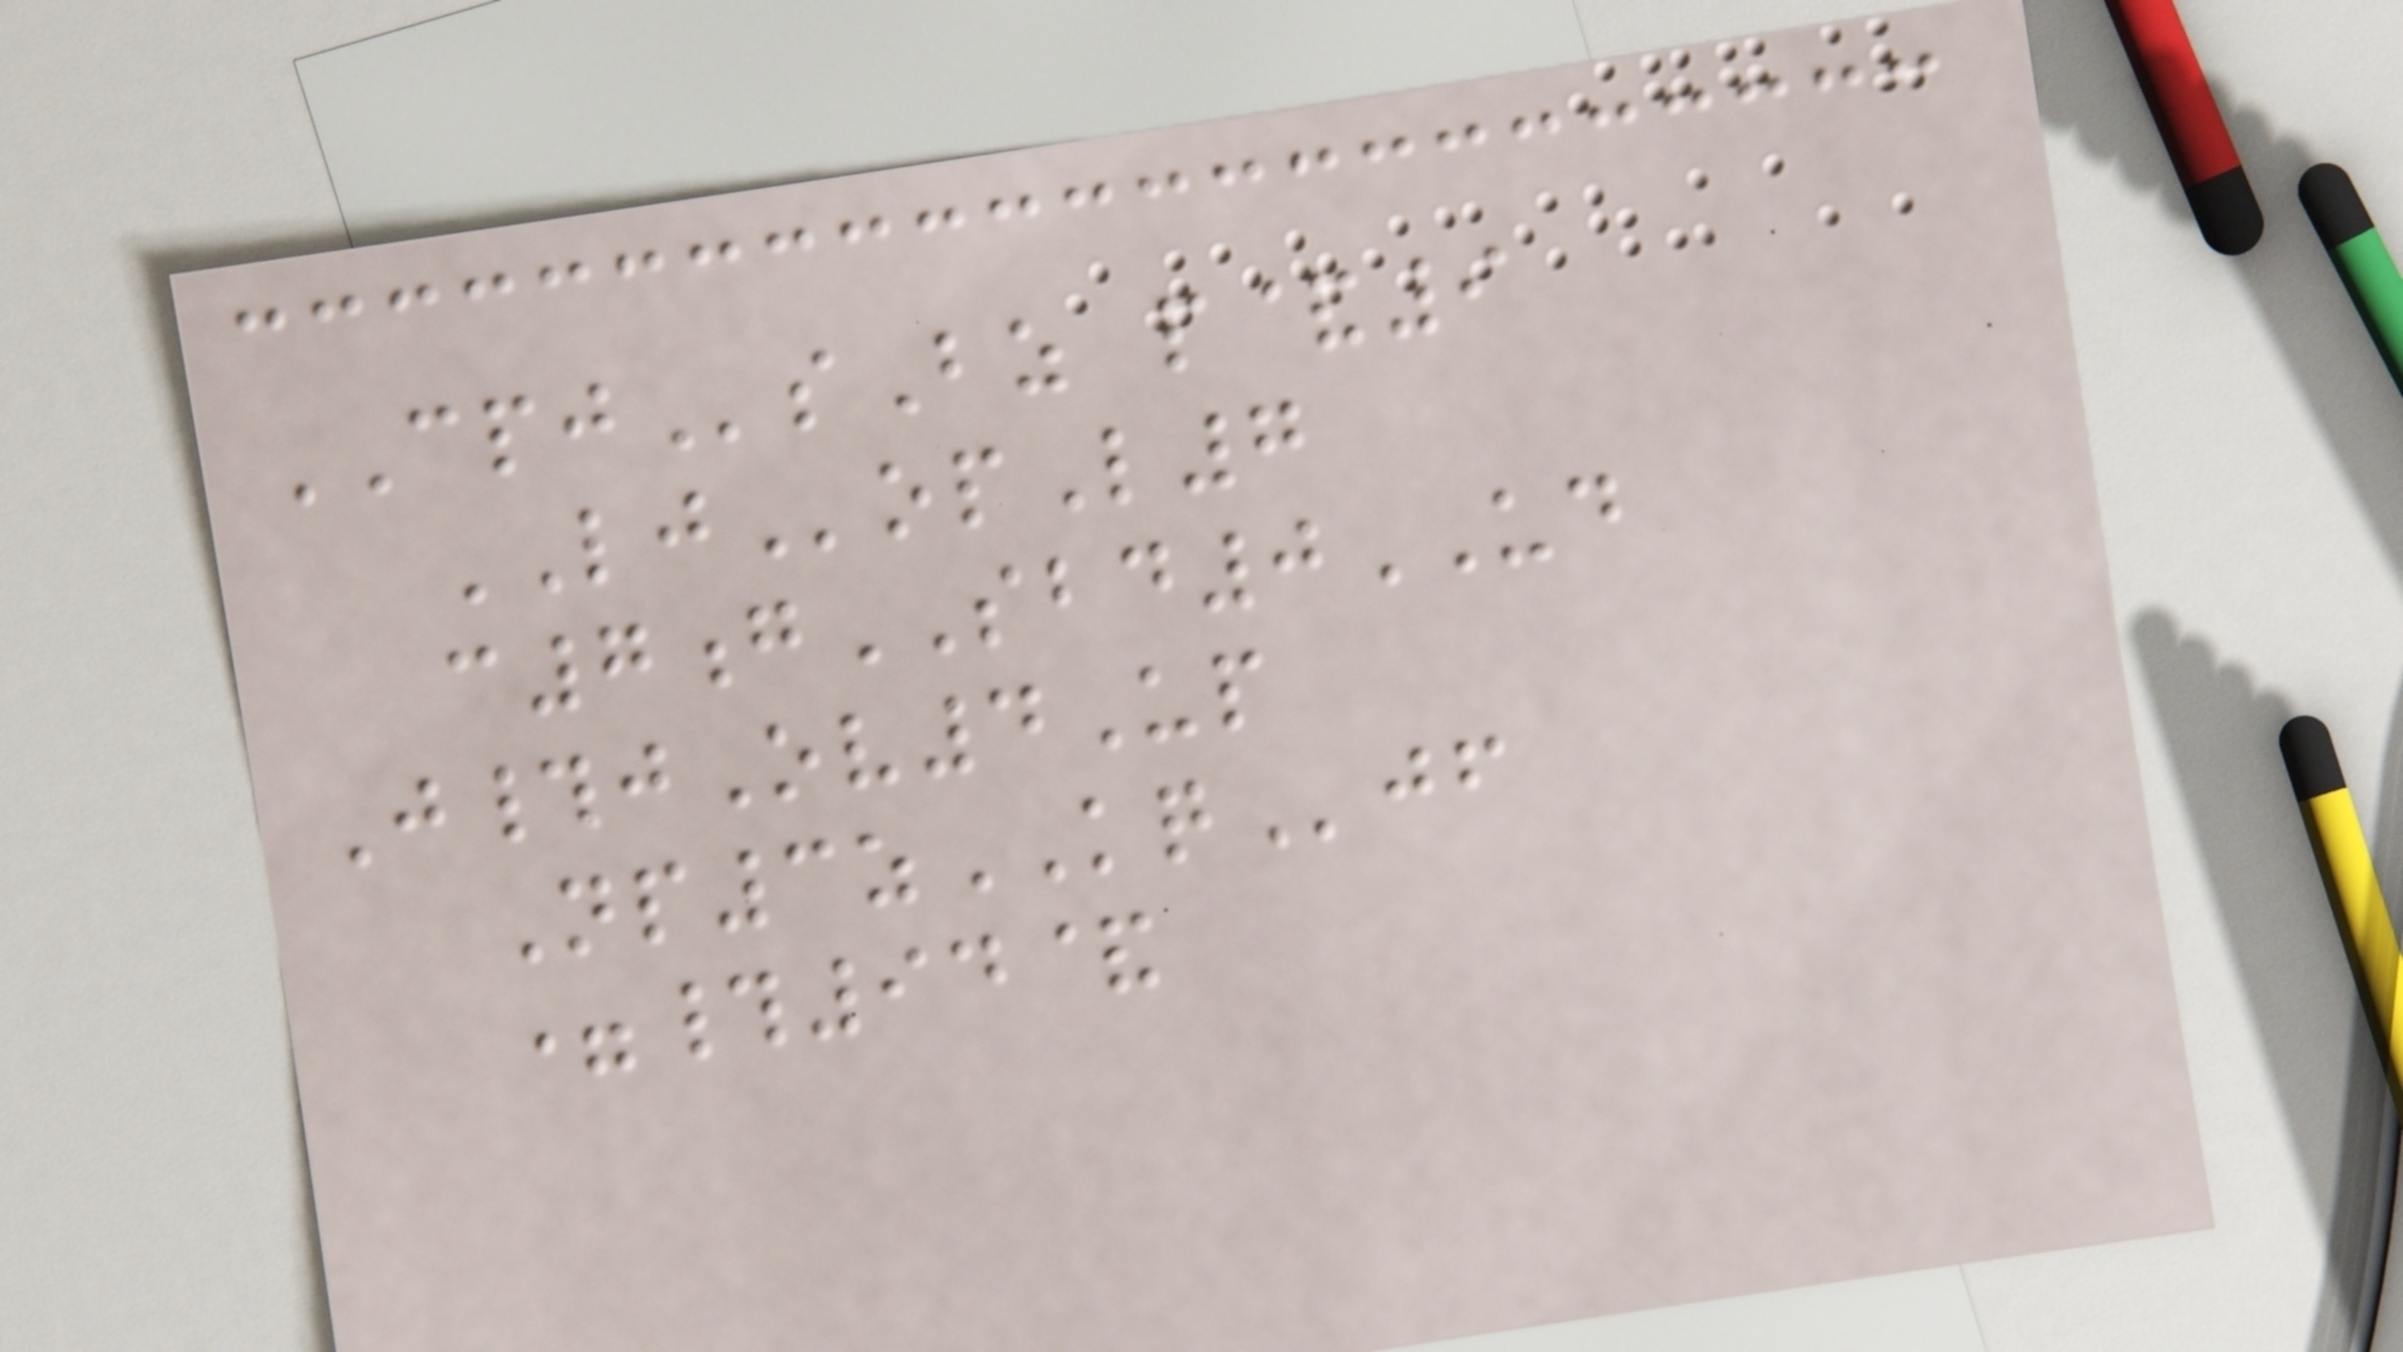CPJsBz p&9
LJopL7
c7gSBD0UD
J#jOv4Up
Np3zKQjf
=#94&
